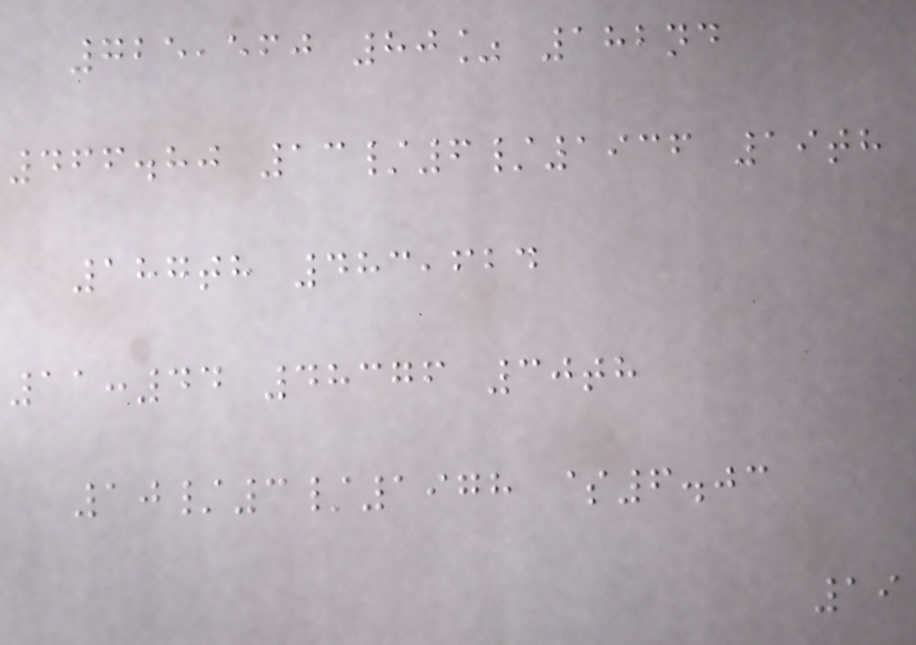725,560 80% 182nd
466.80 13/6/1936 19th
187th 483,624
11:44 48376 30th
10/3/1978 $6.03
19
